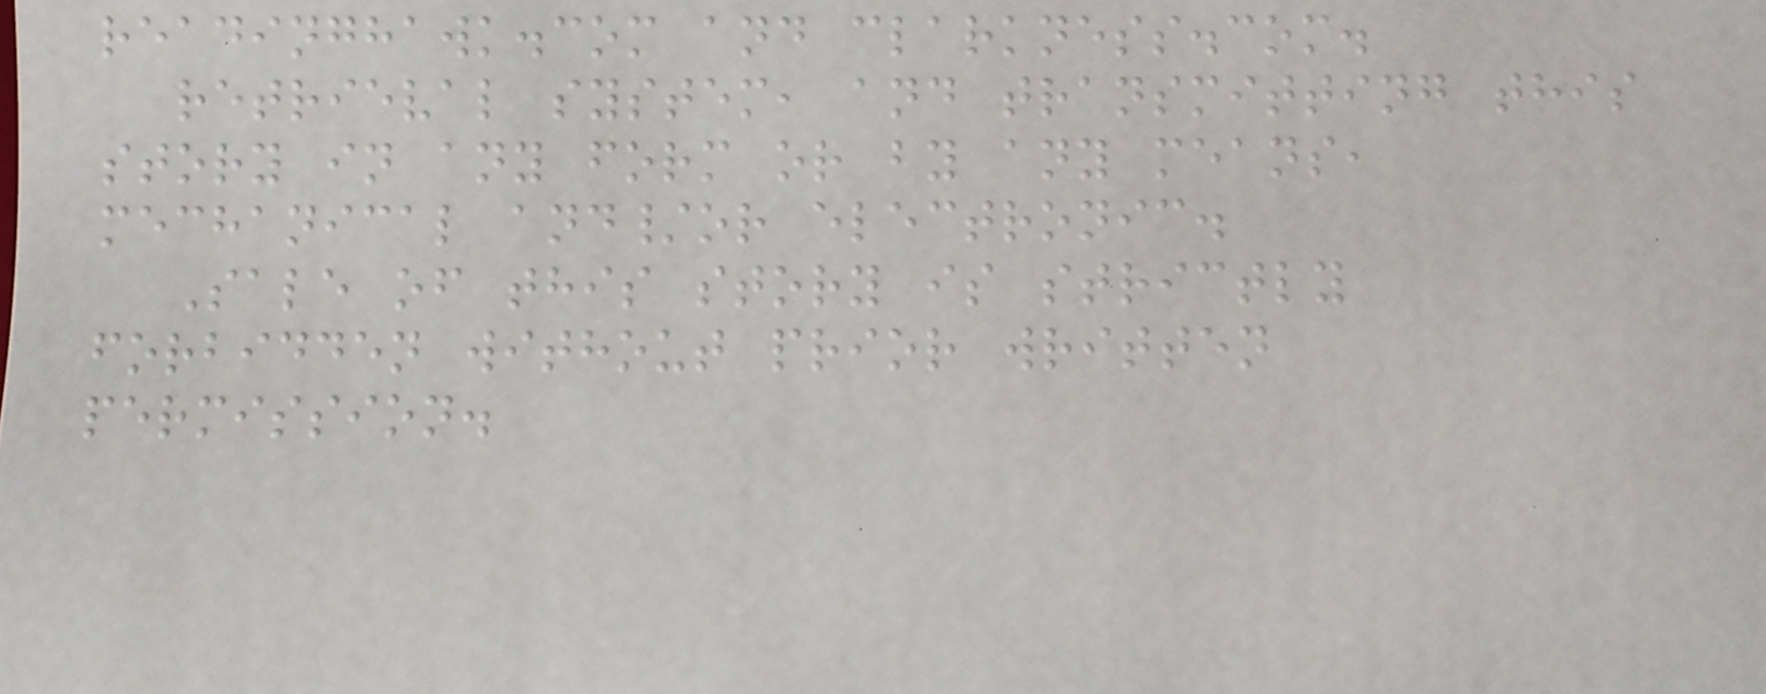readinghawk.com and clarkness.com.
retrieval system, and transmitting this
story in any form or by any means,
mechanical and/or electronic.
Sale of this story is strictly
forbidden without prior written
permission.
